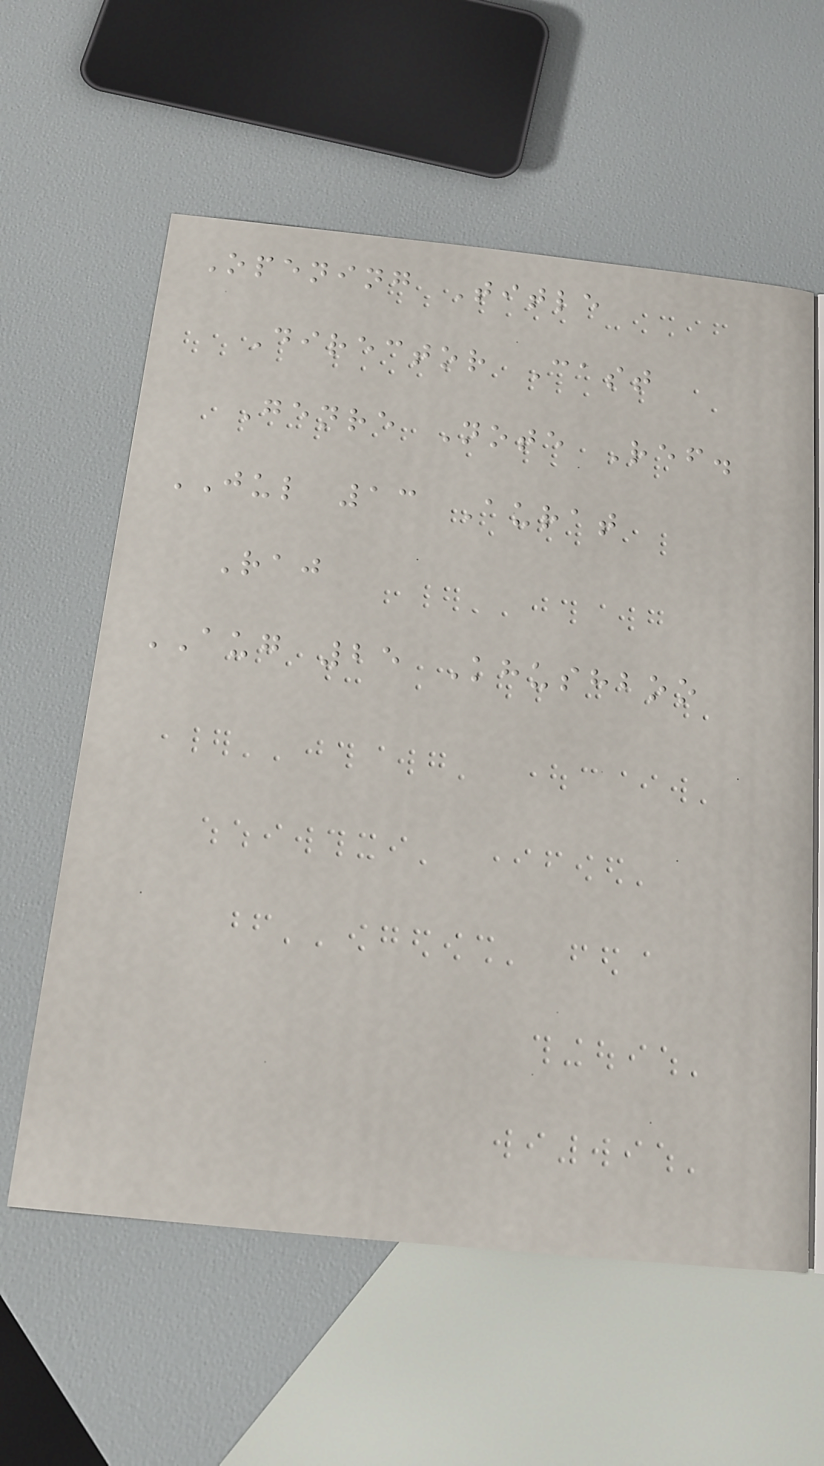Opening Title
Director Cast
Genre Note Ref.
JUL 13 Aurat
Raj
AUG 25 Khushboo
